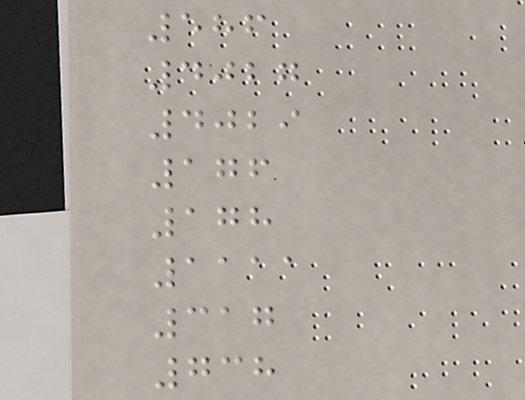586
4027
4029
176
178
1111
317
738
